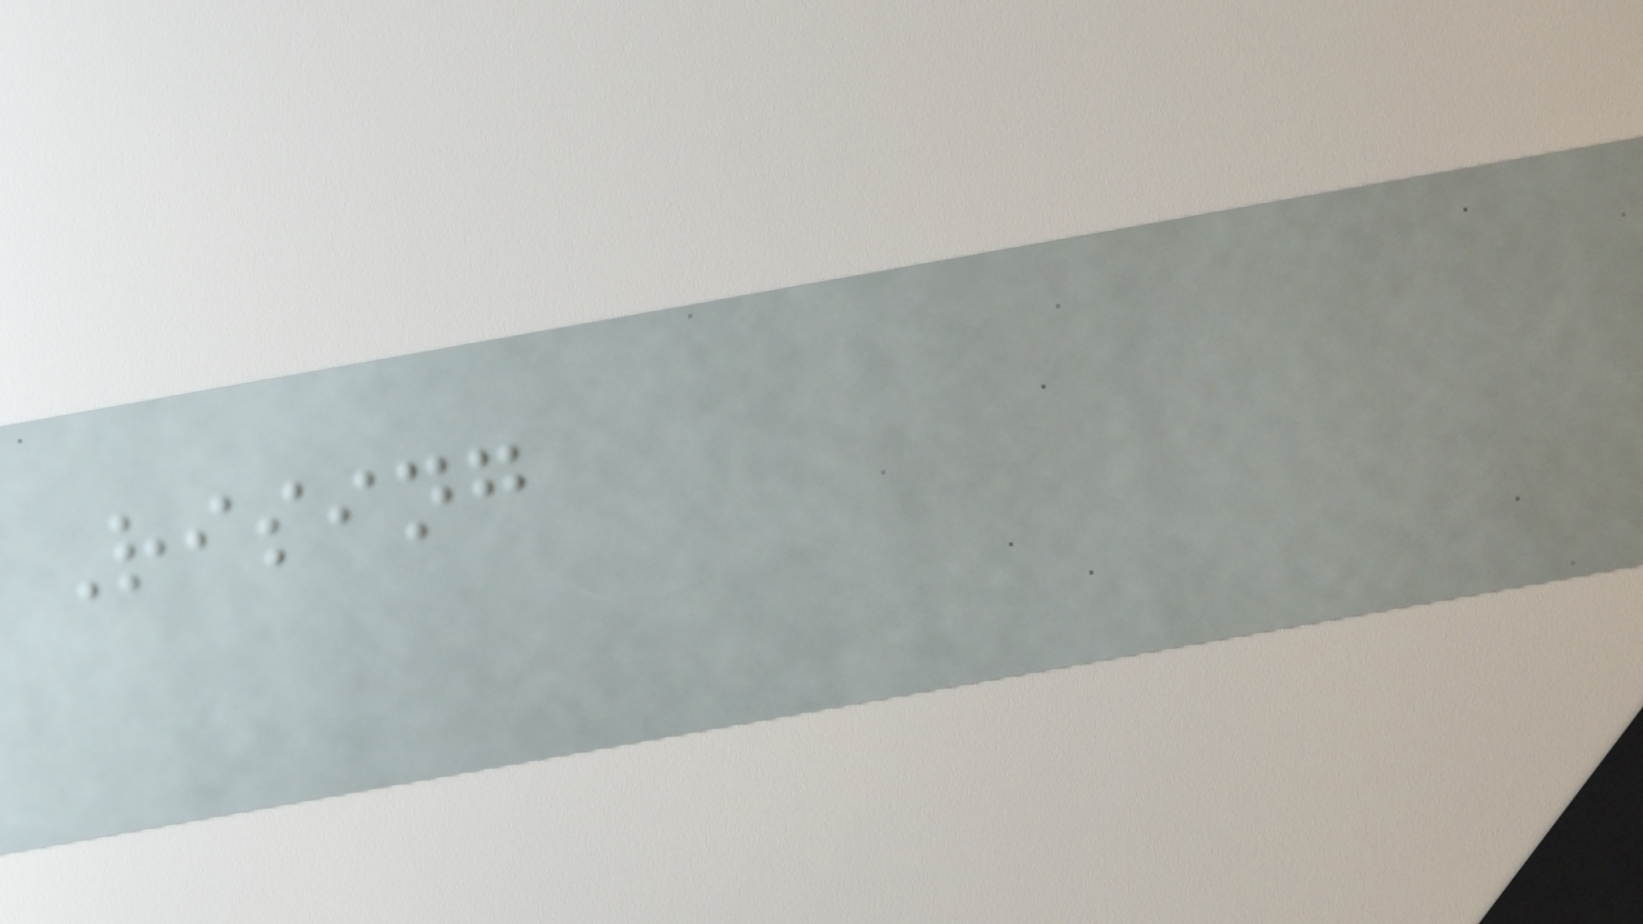Rising
